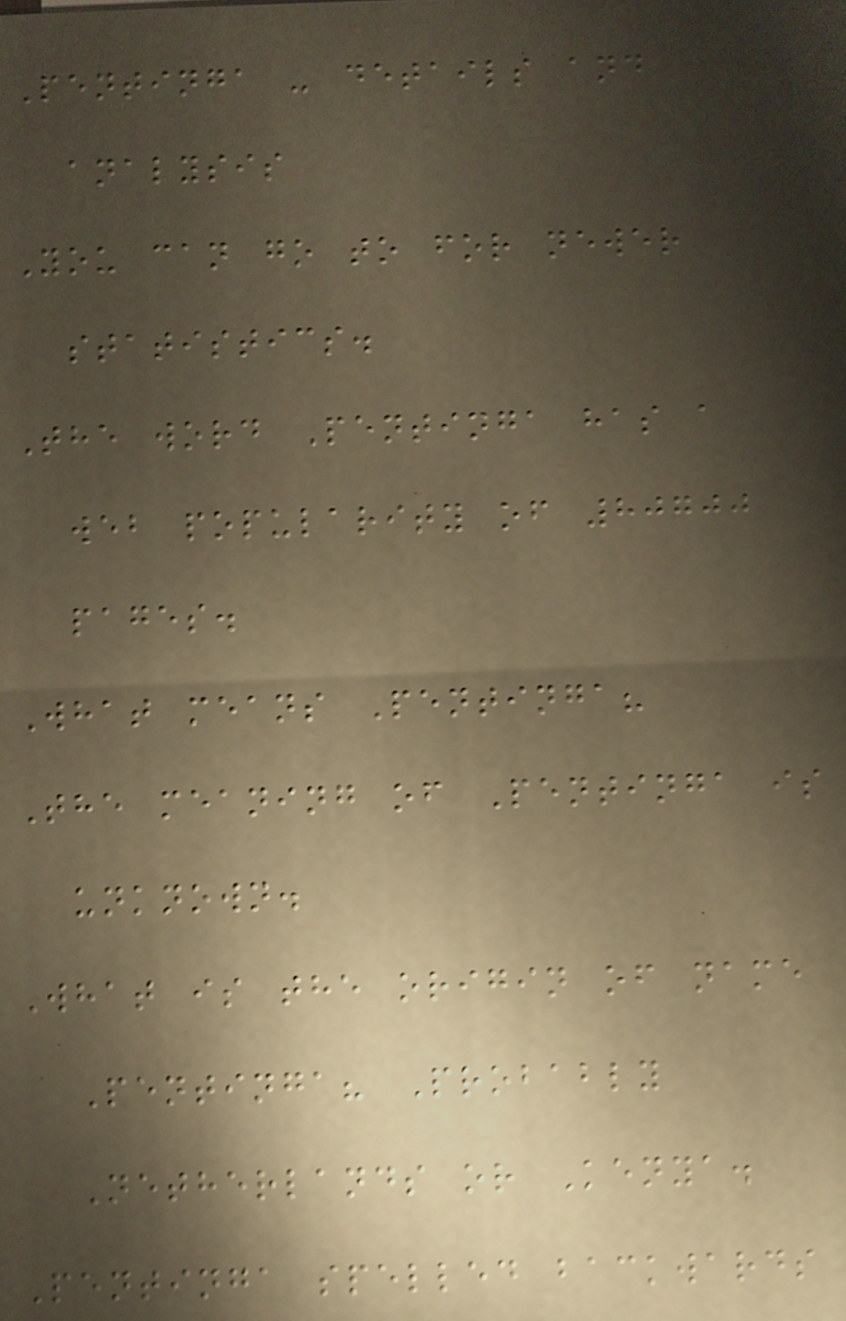Pentinga - details and
analysis
You can go to for newer
statistics.
The word Pentinga has a
web popularity of 80700
pages.
What means Pentinga?
The meaning of Pentinga is
unknown.
What is the origin of name
Pentinga? Probably
Netherlands or Kenya.
Pentinga spelled backwards
